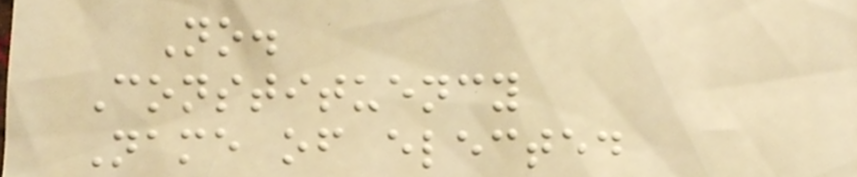No.
Constituency
Name of elected
